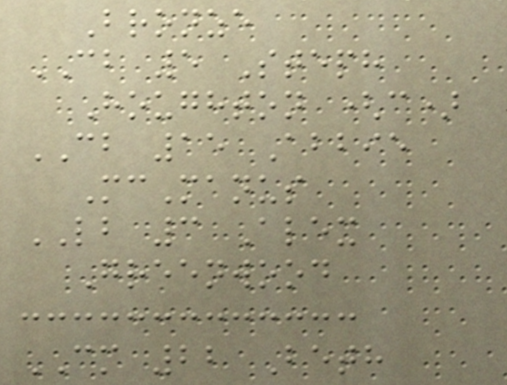Bronze
CB 5 Steph
Houghton (c)
CB 15 Abbie
McManus
LB 3 Alex
Greenwood
CM 22 Beth
